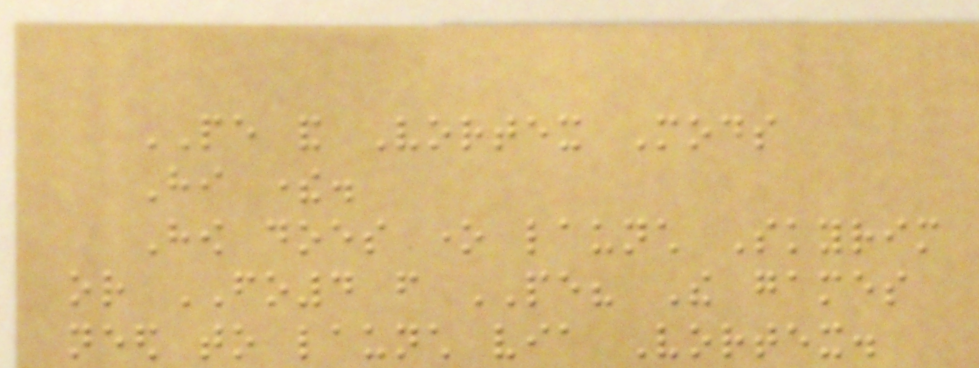PE and Vortex Mods
Hi there.
How does one launch Skyrim
or FO4 from PE? The games
need to launch via Vortex.
